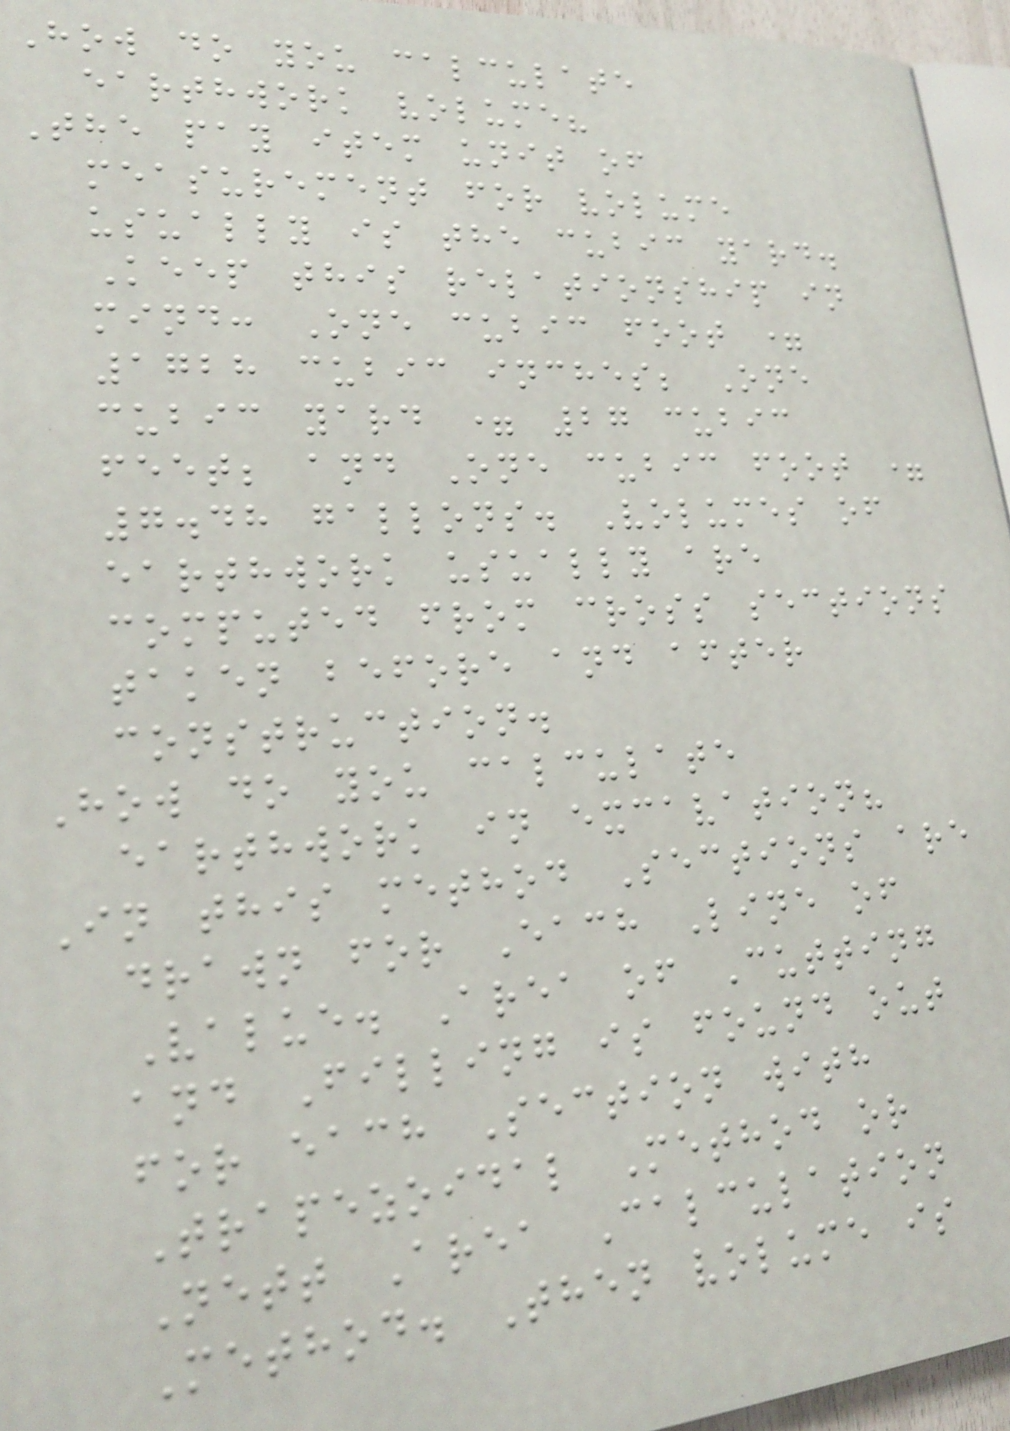How do you calculate
earthwork volume?
The pay item unit of
measurement for volume
usually is the cubic yard.
Keep this relationship in
mind: One cubic foot =
1728 cubic inches; One
cubic yard = 27 cubic
feet; and One cubic foot =
7.48 gallons. Volumes of
earthwork usually are
computed from cross sections
taken before and after
construction.
How do you calculate
earthwork in excavation?
In this method Sections are
drawn for Each Line of
Value. Area of Cutting
and Filling is found out
for each Section with
Trapezoidal Method or
Nett Area Calculation
Method. Then volume is
